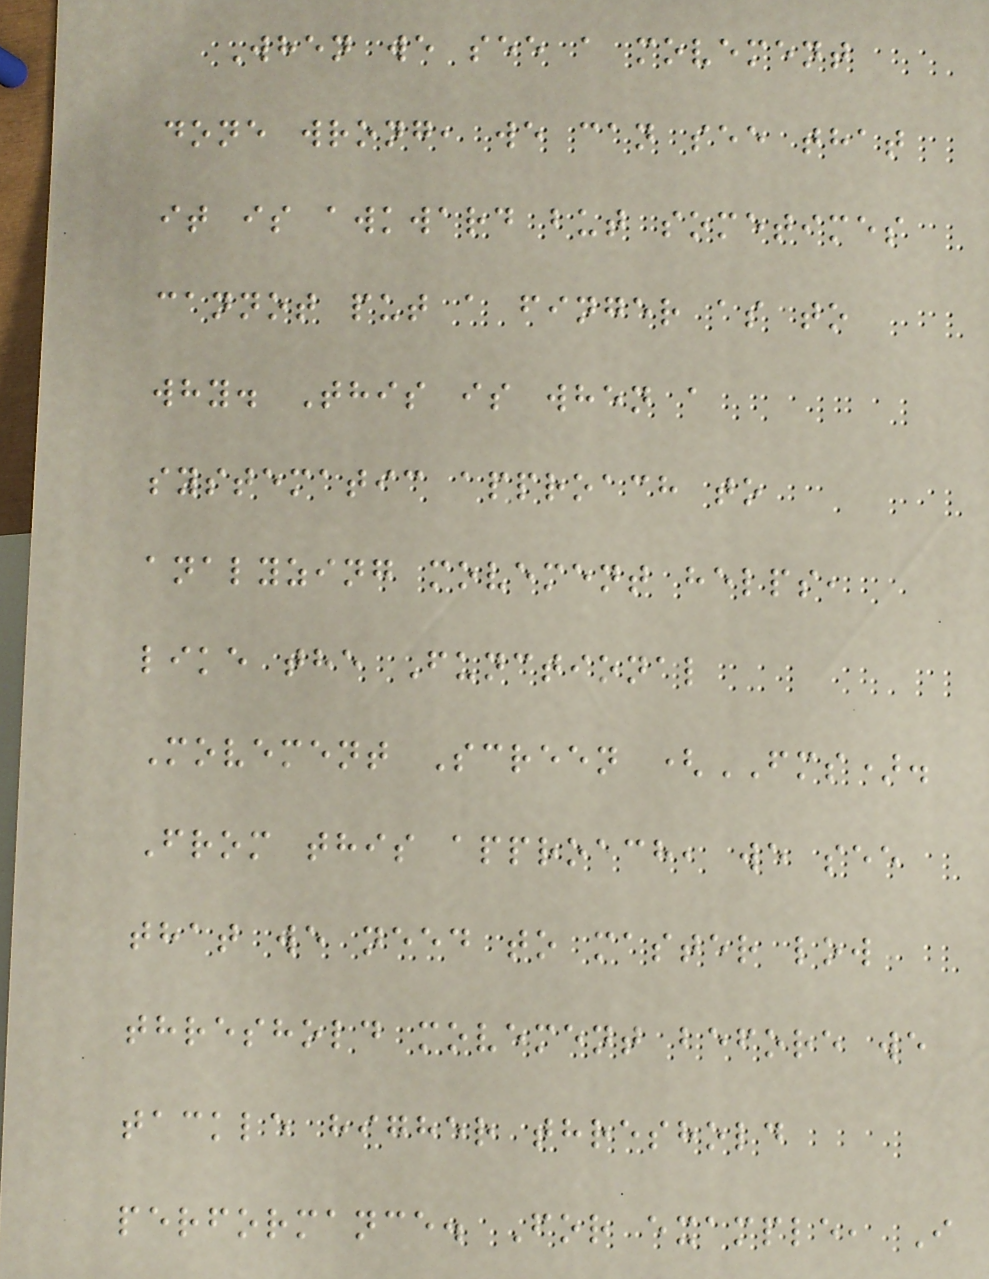When we see a movement
done wrong, we can see that
it is awkward but sometimes
cannot put a finger as to
why. This is when a
systematic approach to
analyzing movement helps,
like the Functional
Movement Screen (FMS).
From this approach, we see
that we need to master low
threshold movement before we
tackle higher threshold
performance. For example, I
